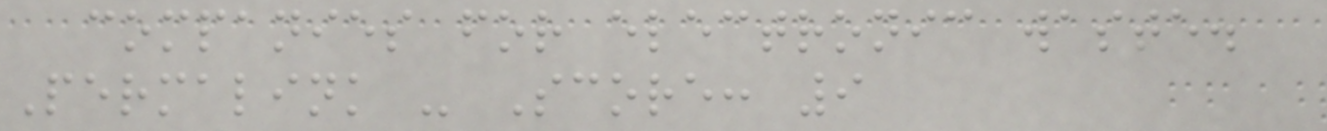companies for electronic waste.
Permalink - Score: 9
